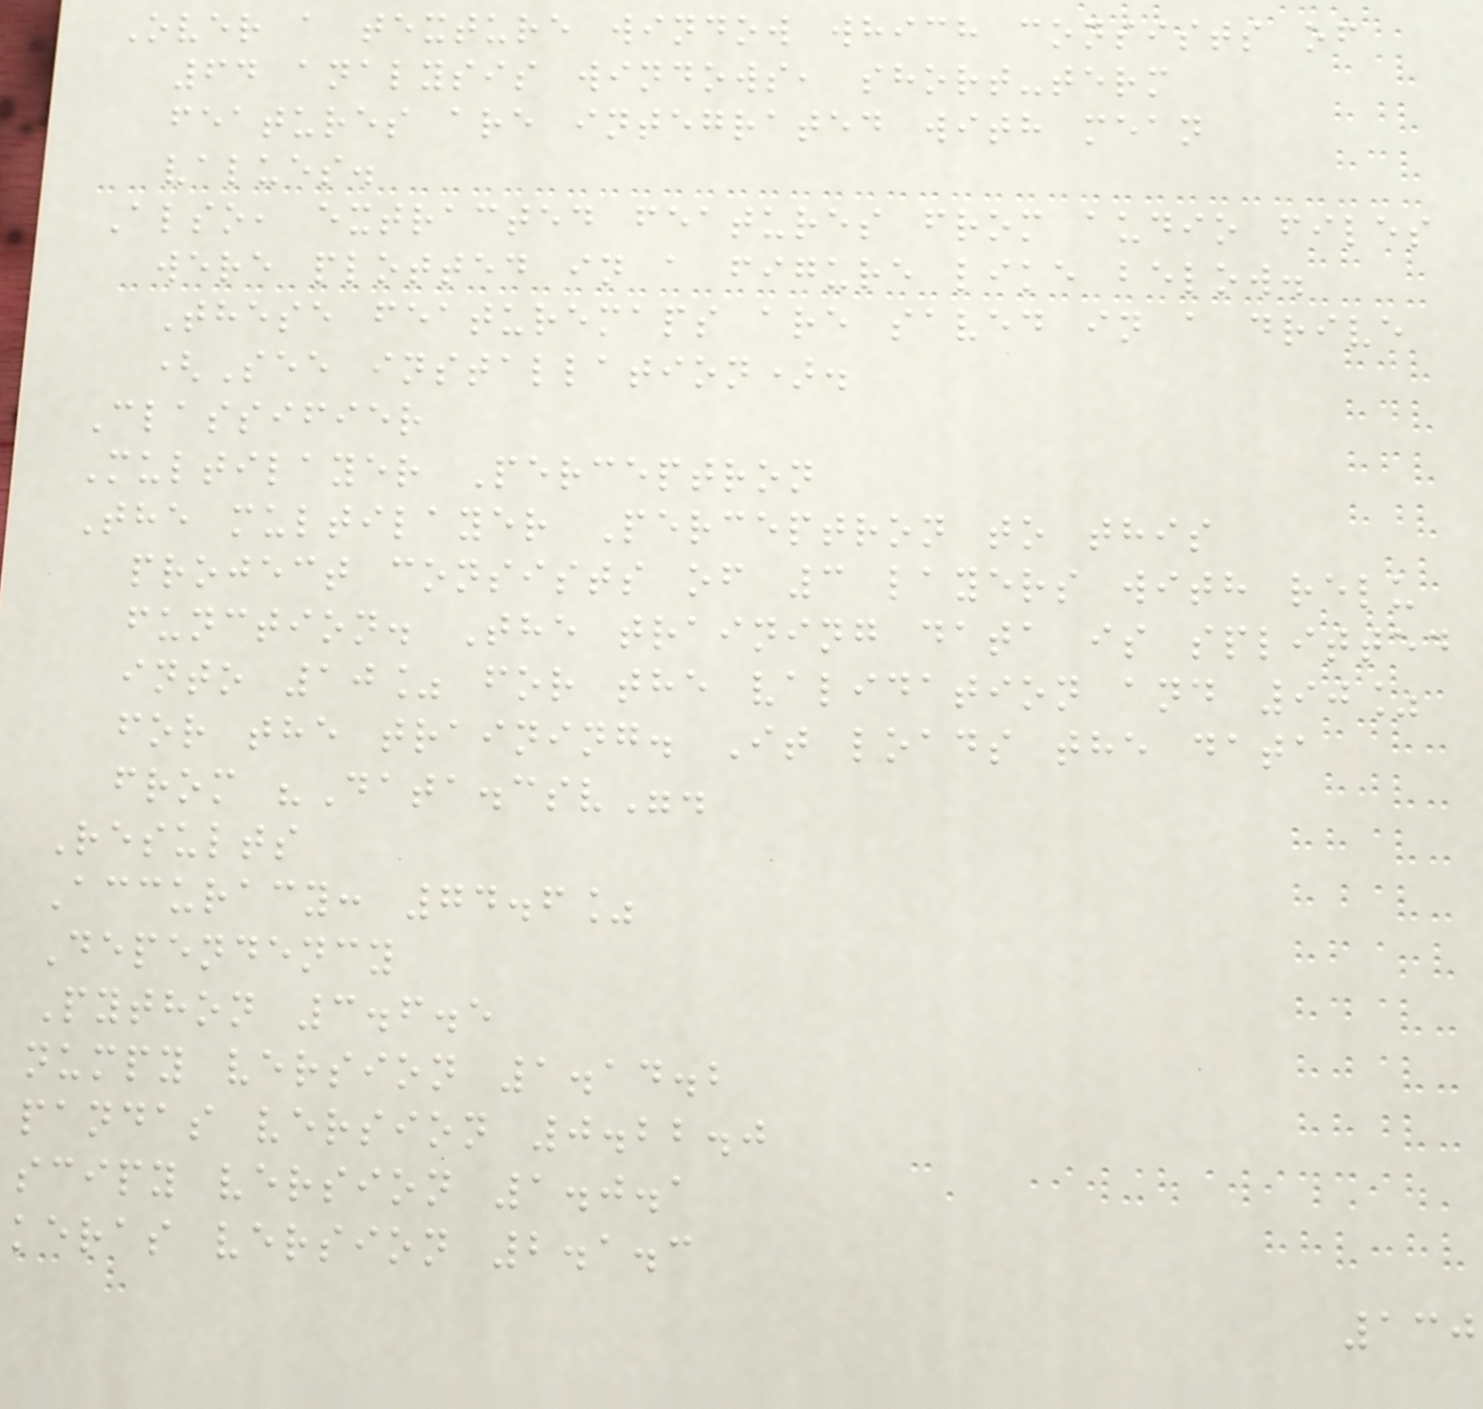Over a texture window which consists of
64 analysis windows, short-term
features are integrated with mean
values.
Also, extracted features from audio files
were plotted in a figure like below.
These featuremaps are saved in a drive
(See installation).
Classifier
Multilayer Perceptron
The multilayer Perceptron to this
project consists of 3 layers with relu
function. The training data is splitted
into 10% for the validation and 90%
for the training. It loads the data
from "Data.csv".
Results
Accuracy: 74.6%
Dependency
Python 3.6.5
numpy version 1.14.2
pandas version 0.22.0
scipy version 1.0.1
keras version 2.1.3
130
